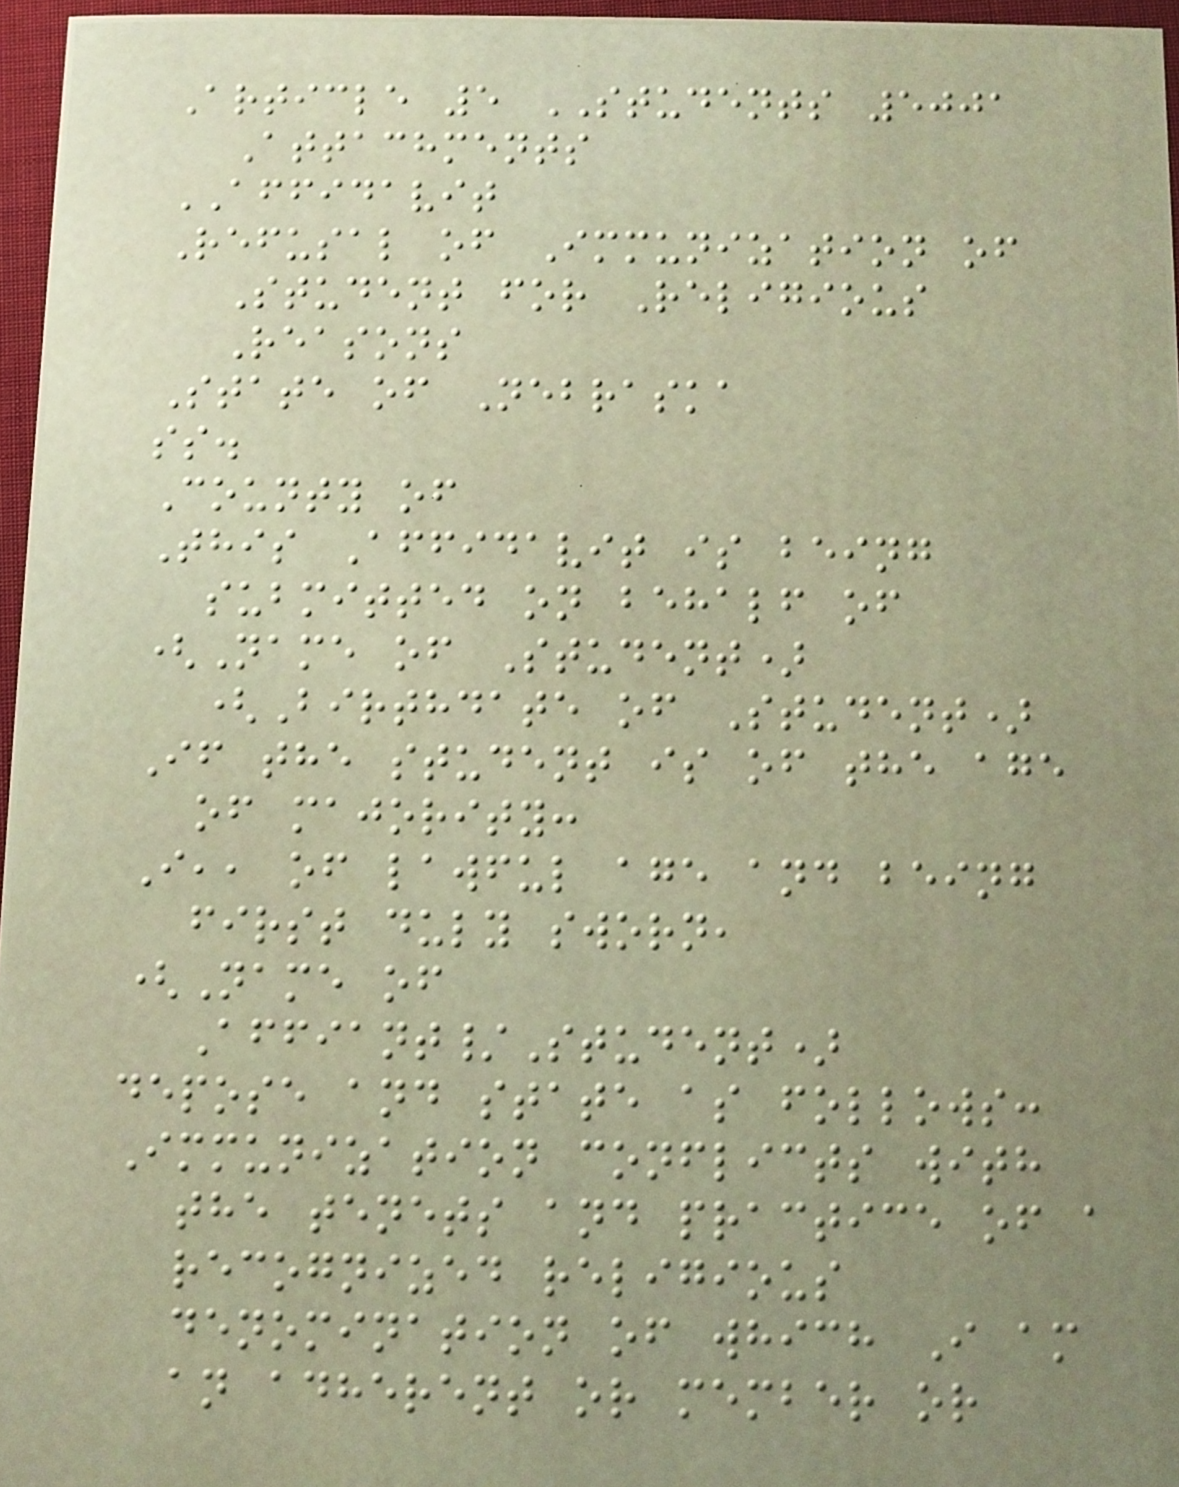Article 5 STUDENTS 5001
Attachments
AFFIDAVIT
Refusal of Immunization of
Student for Religious
Reasons
State of Nebraska
ss.
County of
This Affidavit is being
submitted on behalf of
(Name of Student)
(Birthdate of Student)
If the student is of the age
of majority:
I,, of lawful age and being
first duly sworn,
(Name of
Affiant/Student)
depose and state as follows:
Immunization conflicts with
the tenets and practice of a
recognized religious
denomination of which I am
an adherent or member or
